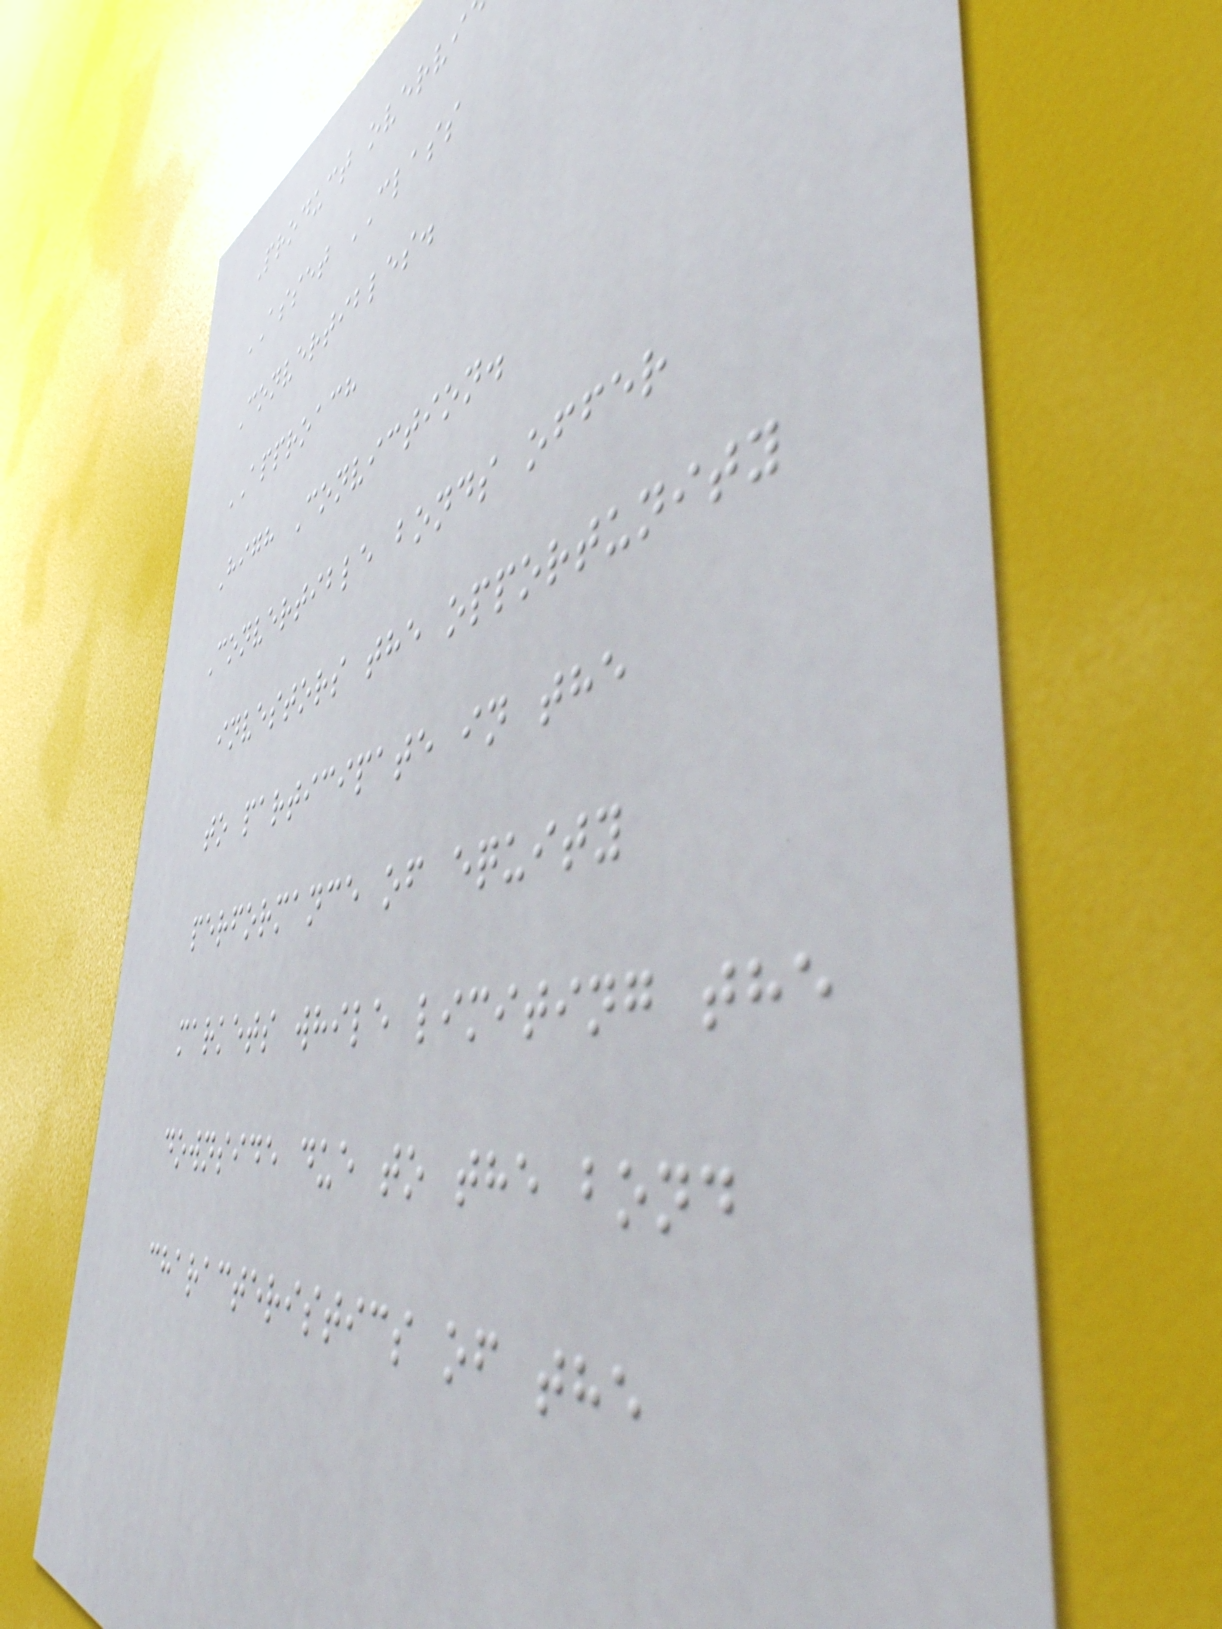Product overvi
ASSET CLASS
Convertibles.
APPROACH
High Conviction.
Convertible bonds offer
investors the opportunity
to participate in the
performance of equity
markets while limiting the
downside due to the bond
characteristics of the
